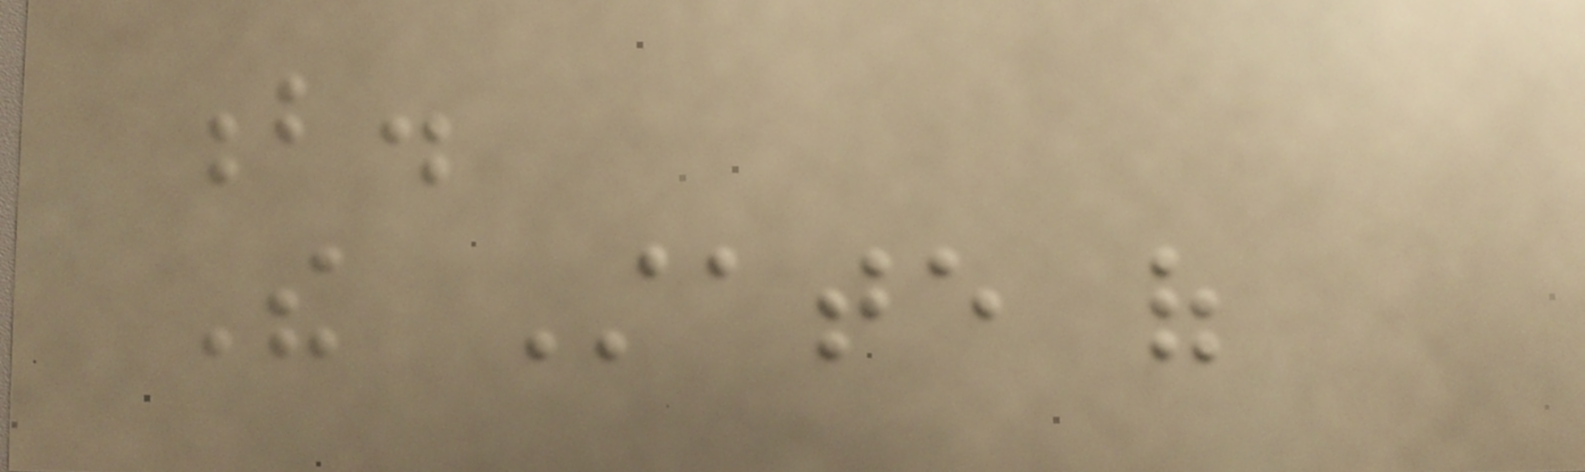b.
The State of
